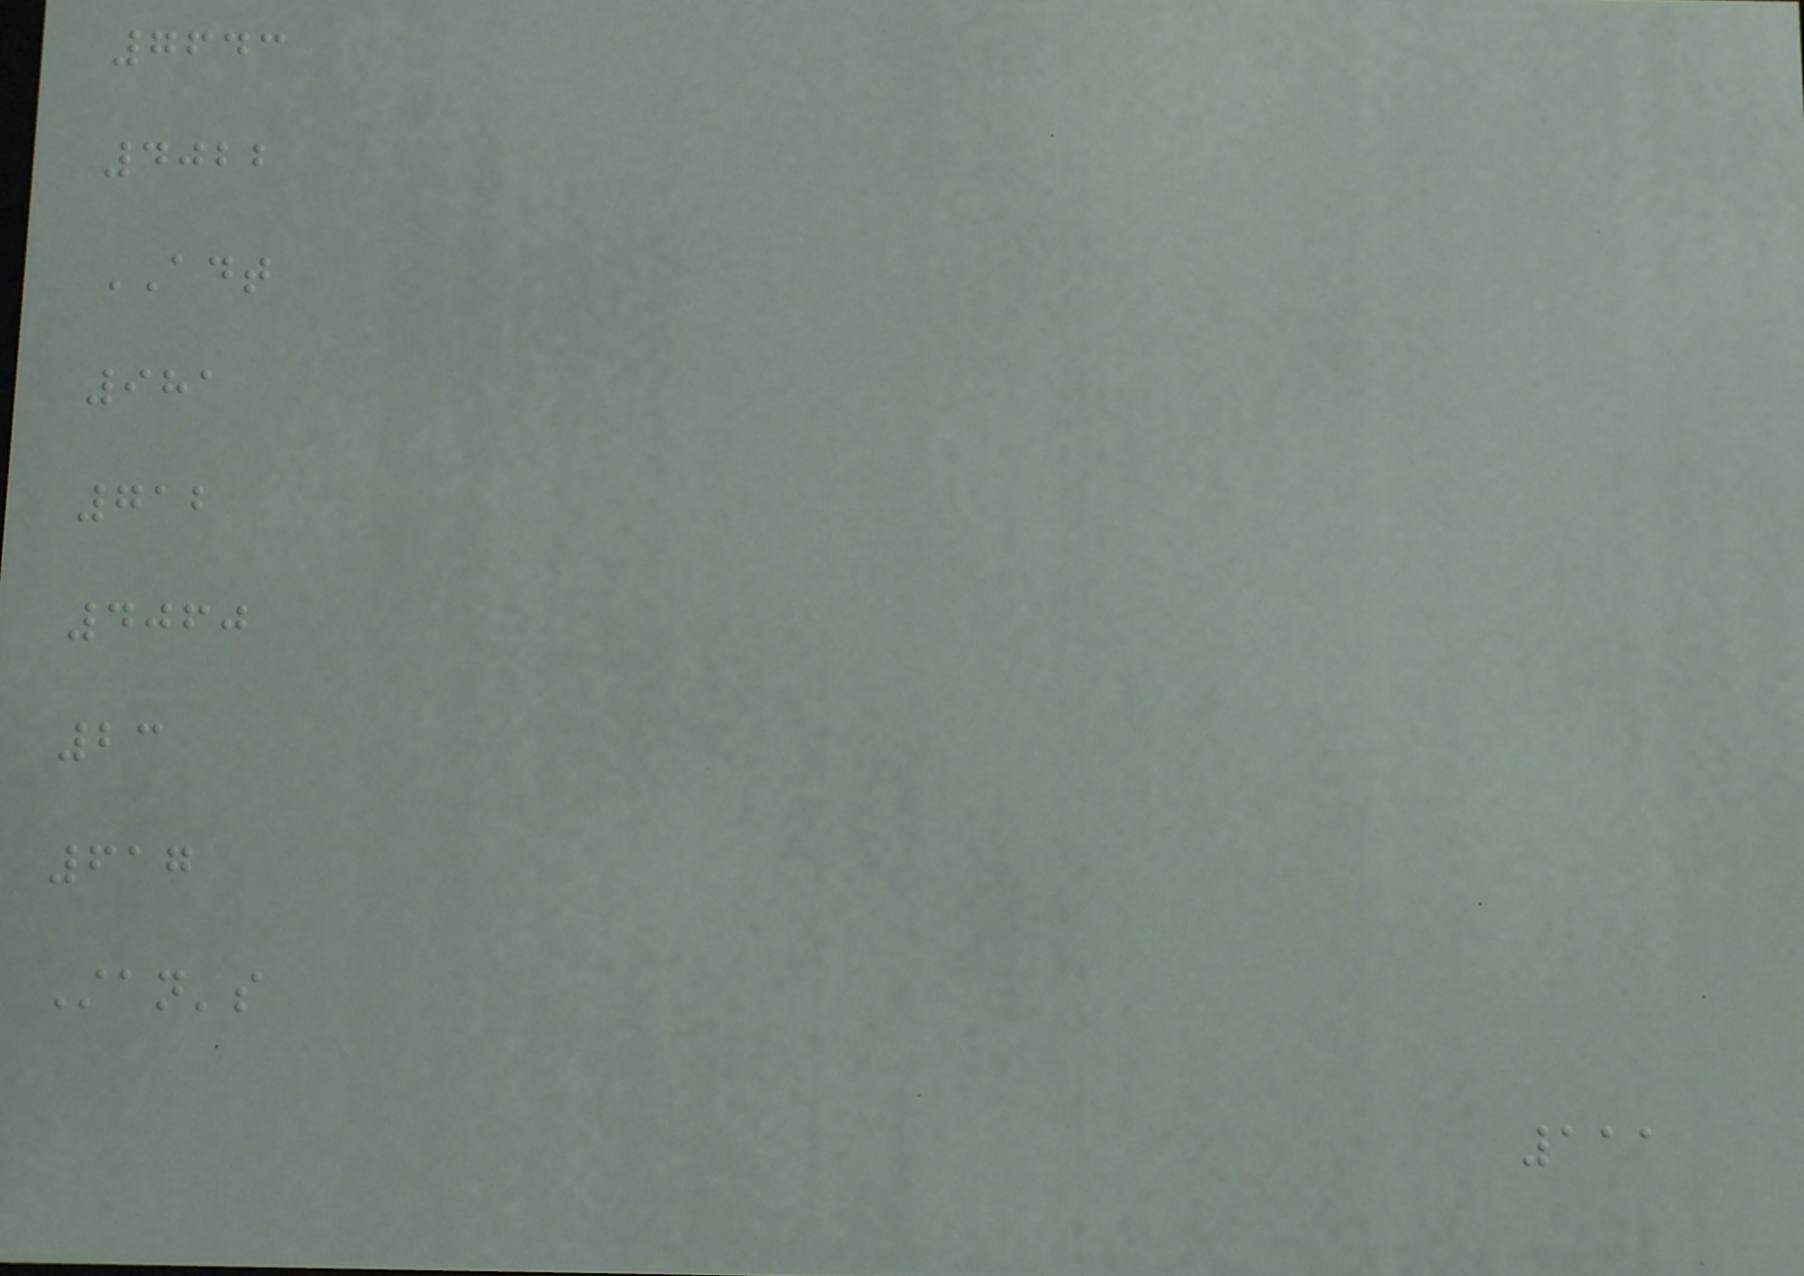7643
4022
ADT
981
712
4060
23
617
Stan's
111
